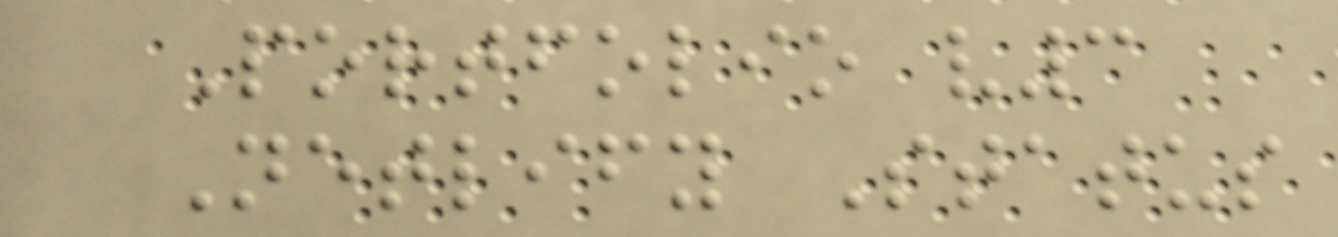Portfolio v3
Netlify Status
